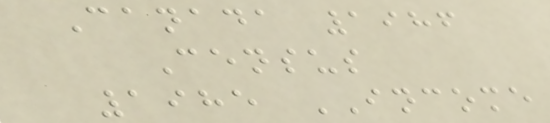Canada 1986
Census
1985 INCOME
